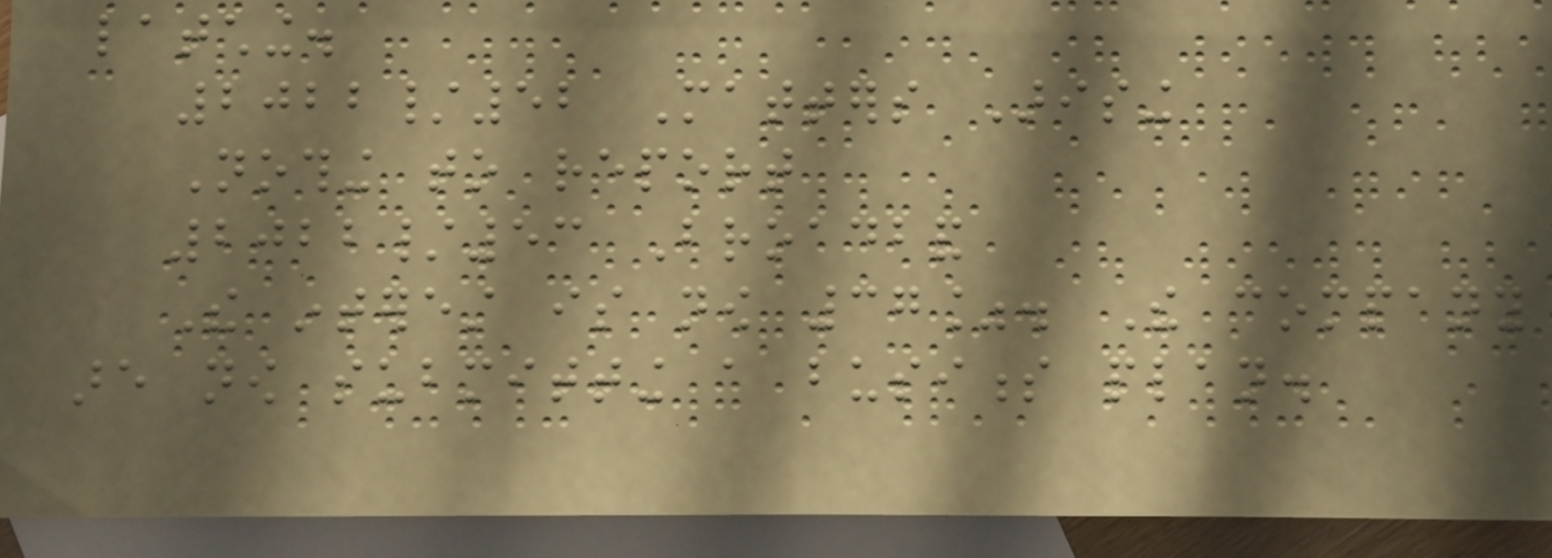latching.
2022/52 Matters Arising
Nothing to report
2022/53 Broadband
The interest is now 37%. The company
are now submitting a business plan.
